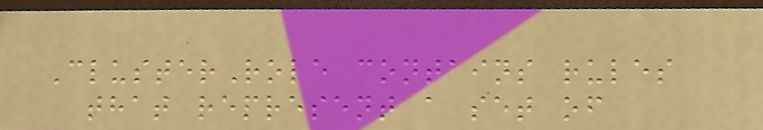ClusterRole contains rules
that represent a set of
